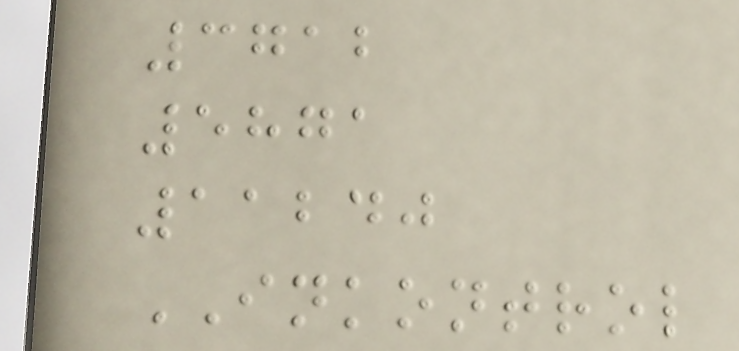3712
5871
11240
INKONTROL
